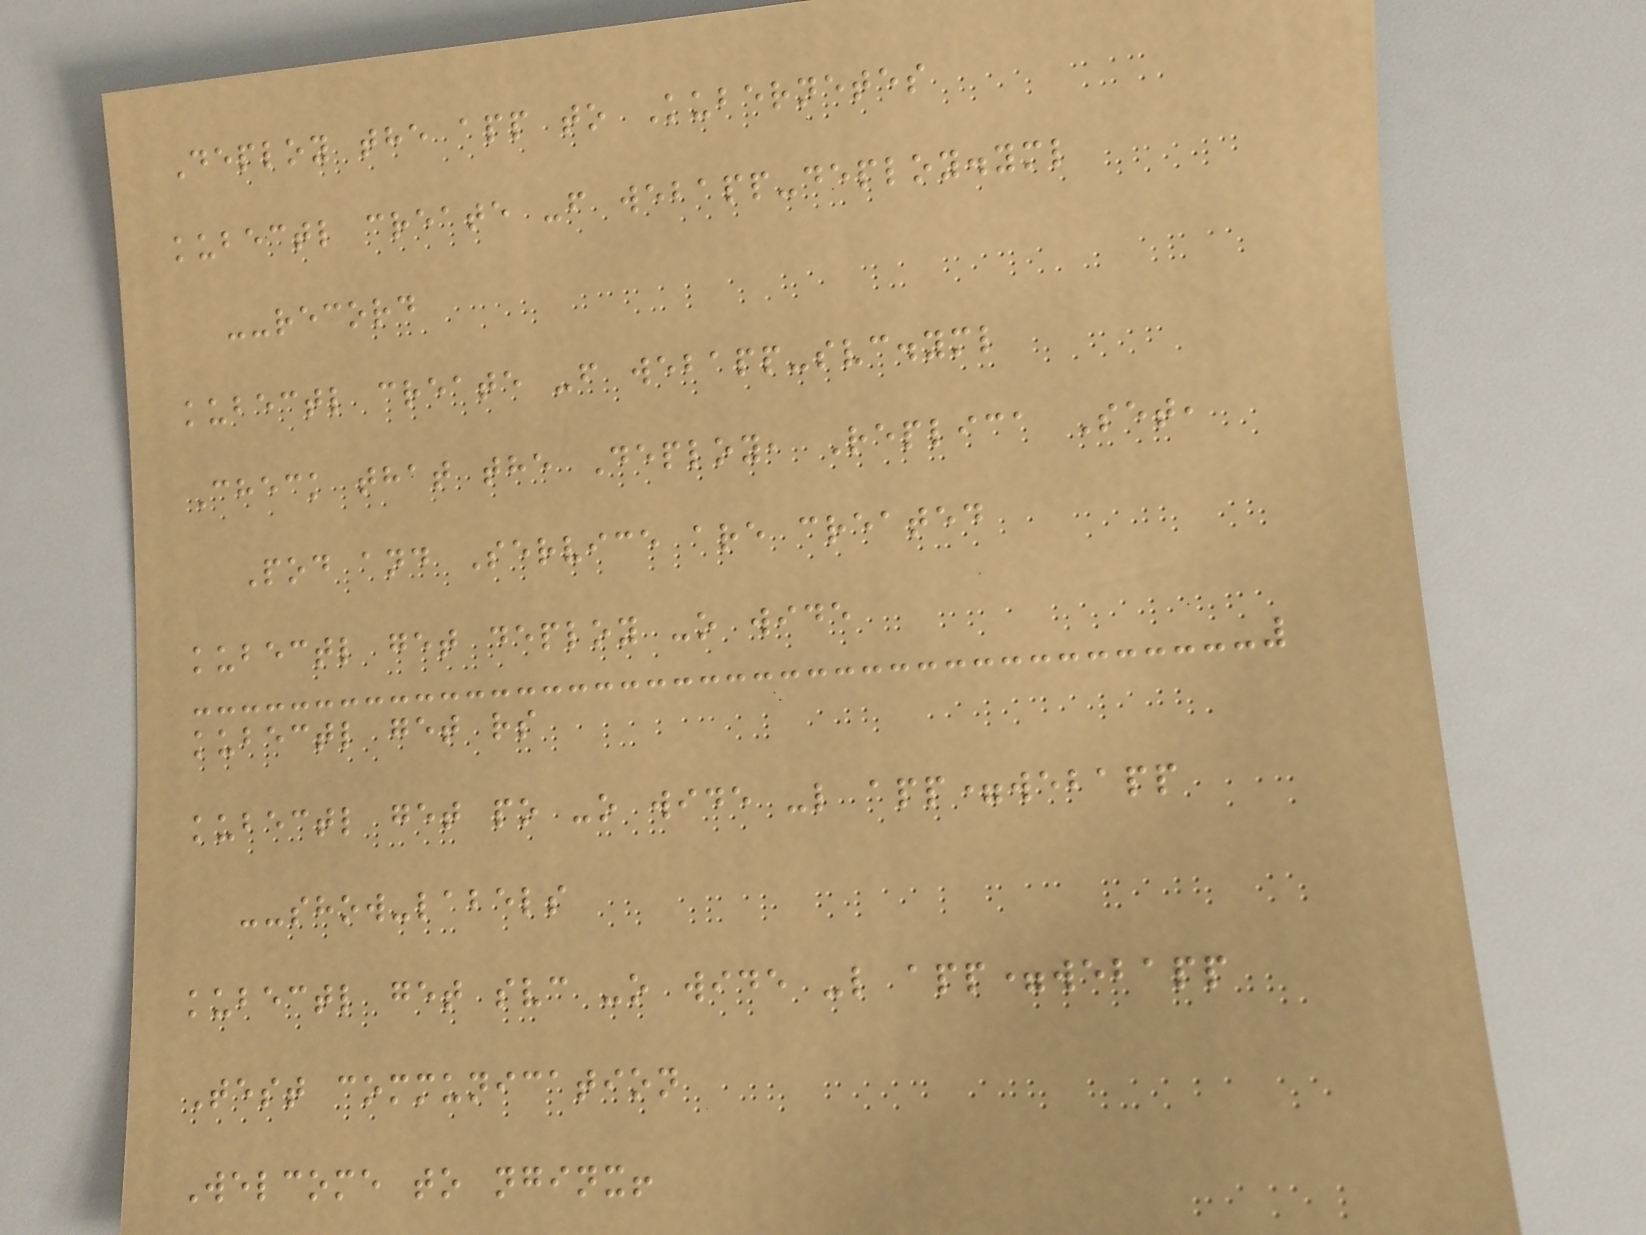Deploy the app to Kubernetes
kubectl create -f webapp-deploy.yml
--record
kubectl create -f webapp-svc.yml
Check that the Deploy, Replica Set,
Pod and Service are created
kubectl get deploy -o wide
kubectl get rs
kubectl get po -o wide -l app=webapp
--show-labels
kubectl get svc -o wide -l app=webapp
Test communication
Welcome to nginx!
